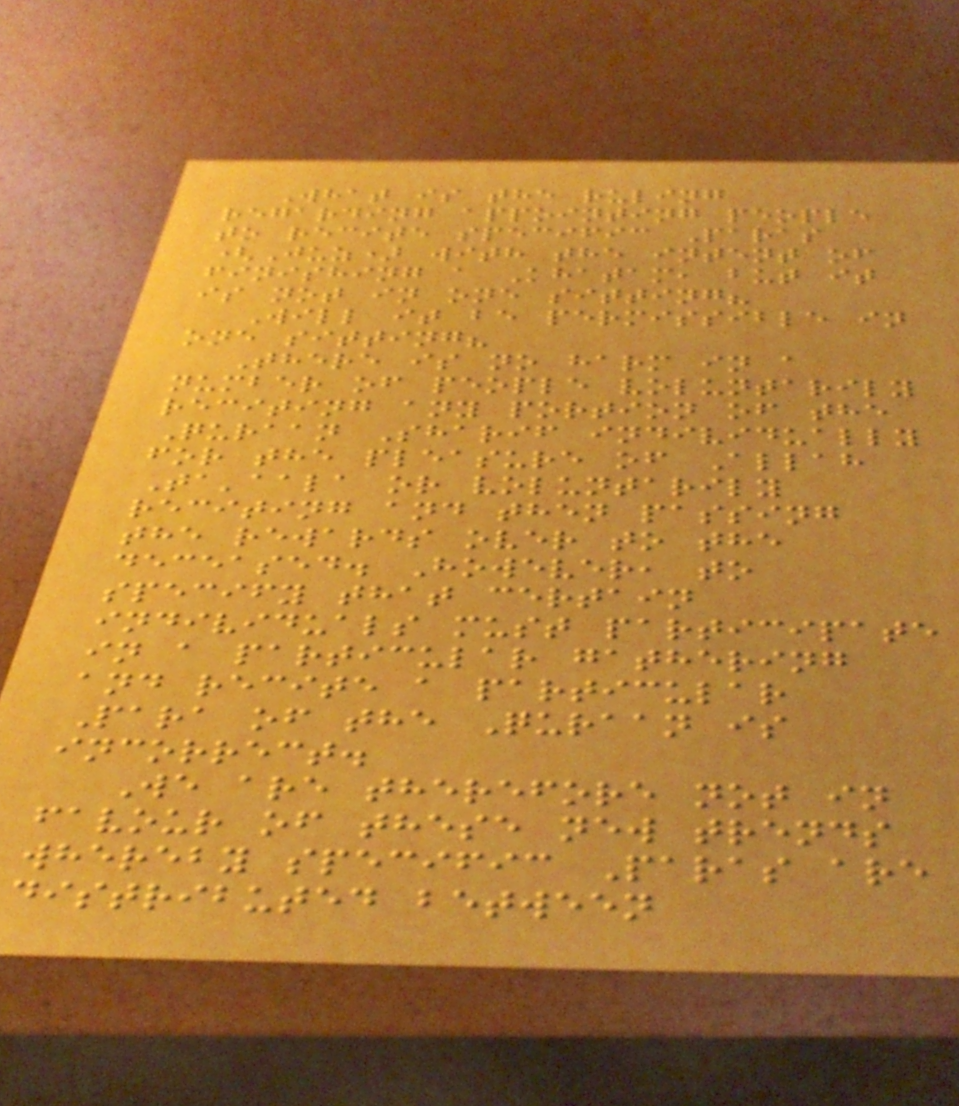What is the ruling
regarding appointing people
to recite specific Paras
(Juz) with the intent of
finishing a Khatam, but it
is not in one sitting?
Will it be permissible in
one sitting?
There is no harm in a
number of people voluntarily
reciting any portion of the
Quraan Sharif individually
for the pleasure of Allah
Ta'aala or voluntarily
reciting and then passing
the rewards over to the
deceased. However, to
specify that certain
individuals must participate
in a particular gathering
and recite a particular
Para of the Quraan is
incorrect.
We are therefore not in
favour of these new trends
whereby specific Paras are
distributed between
